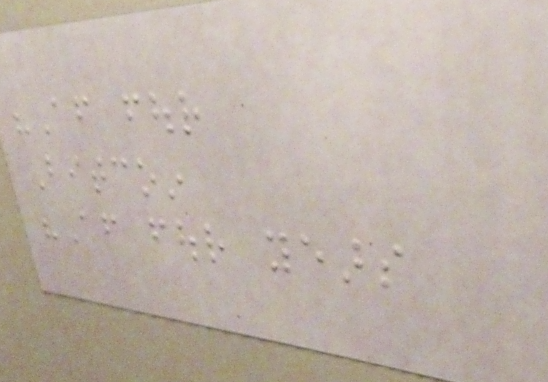"After four
Bitcoin
"After four years
